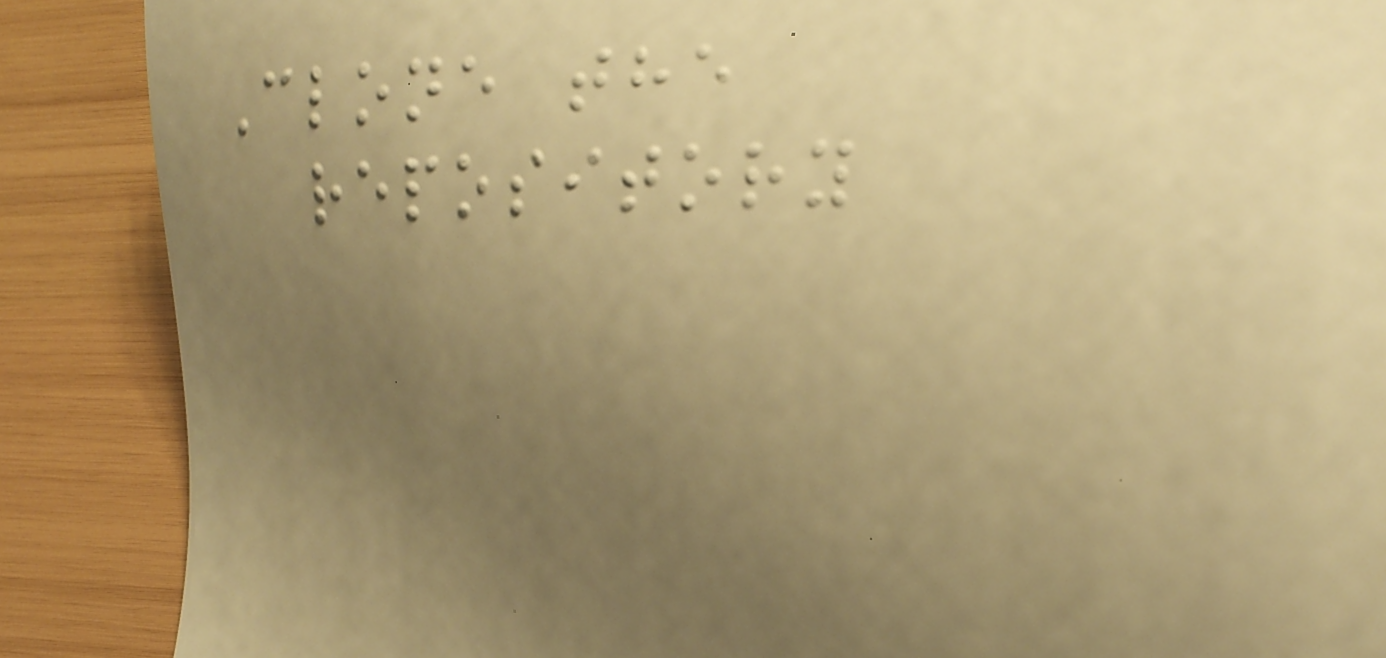Clone the
repository
